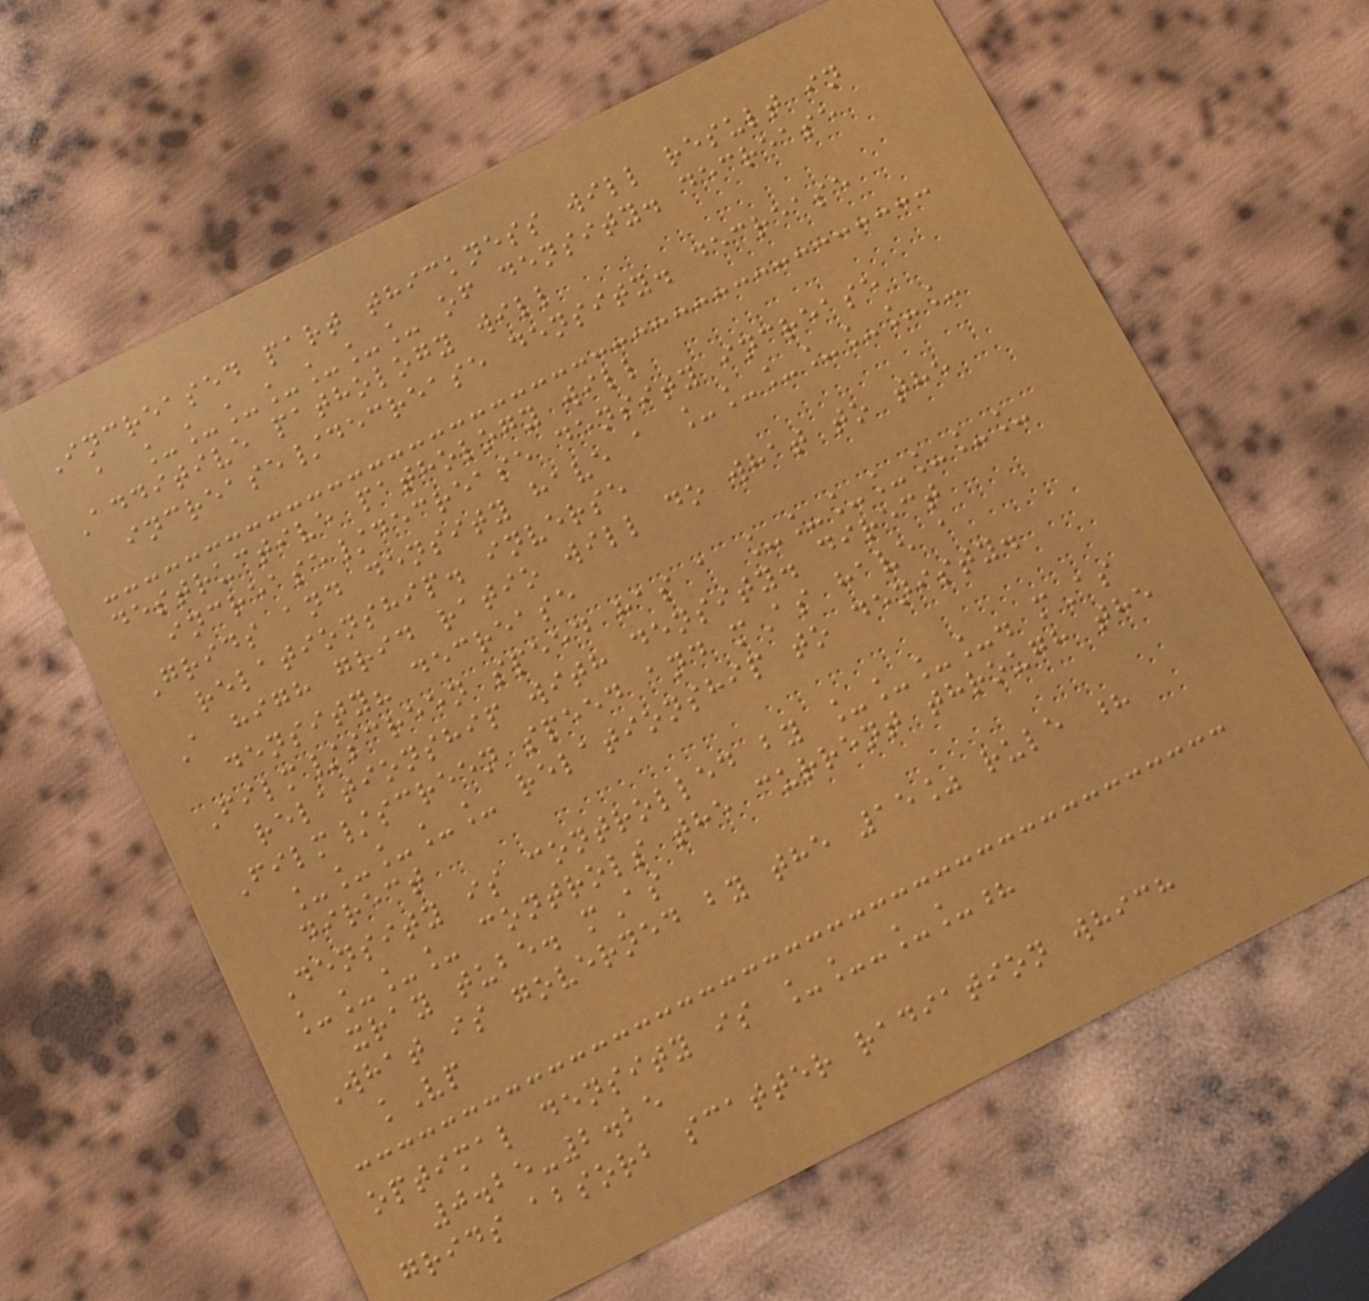Increased part thickness will result in
a _______ of density. decrease
Additive pathology will
increase/decrease density. decrease
destructive pathology will
increase/decrease density increase
Grids and density have a _______
relationship. inverse
A high grid ratio will do what to the
density? decrease
Film/screen speed has a _______
relationship with density. direct
Film/screen speed and mAs have a
_____ relationship to denisty.
direct
Density is controlled by ____. mAs
____ controls the current through the
xray tube. mAs
What is governed by the 15% rule ?
kVp
optimal density is __-__?
0.25-2.25
grids absorb scatter radiation which
